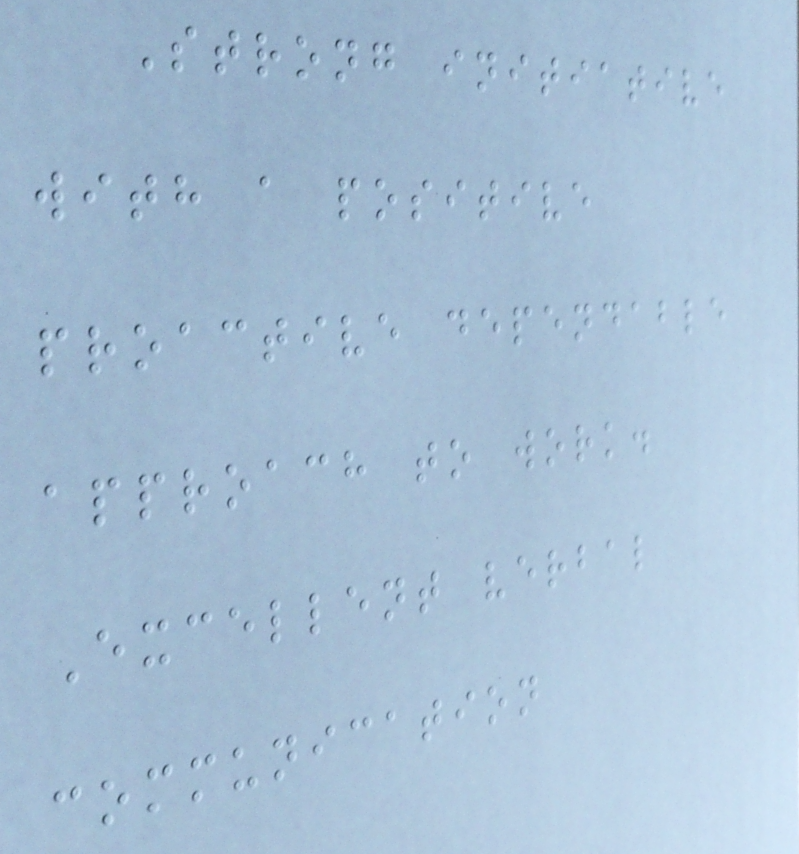Strong initiative
with a positive
proactive dependable
approach to work.
Excellent verbal
communication
